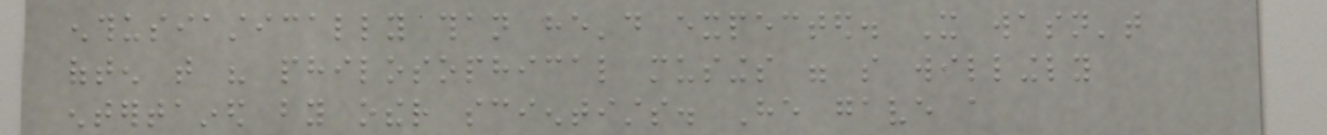enthusiastically than he'd expected. It wasn't
often that his philosophical musings were so willingly
entertained by other scientists. He gave a
